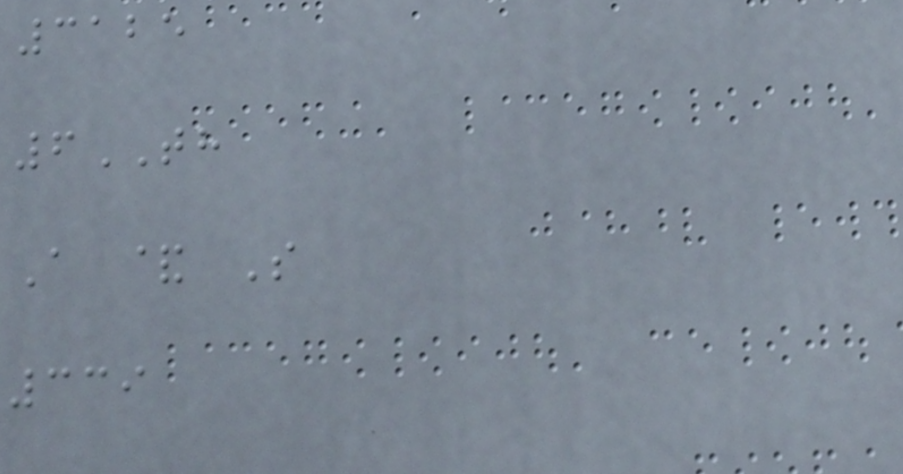3125
6TH
A & S
339
